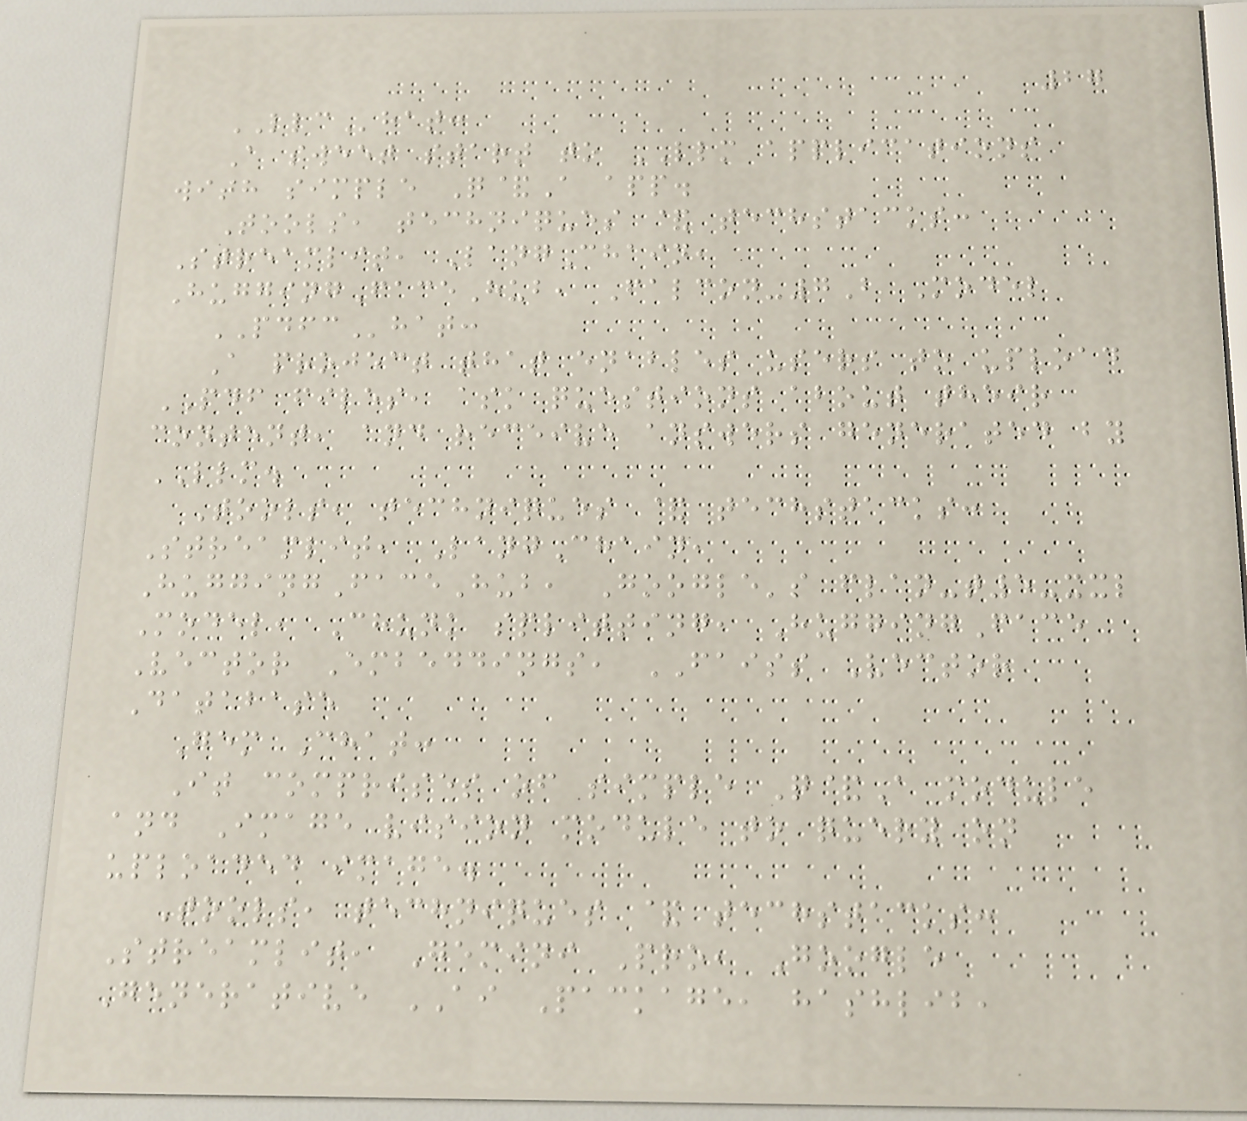27
LLChat:
A sweet start to LLM applications
with simple Q&A app.
Tools, techniques & techstacks:
Streamlit, LangChain,
HuggingFaceHub, Falcon-7B Model
PDFChat:
A project that enables users to upload
PDF files, ask questions about their
content, and receive answers generated by
LLM.
Tools, techniques & techstacks:
Streamlit, LangChain,
HuggingFaceHub, Google's flan-t5-xxl
Model, Chunk splitting, HuggingFace
Vector Embeddings, FAISS Vector
Database
Gem Chat:
It comprises of simple Q&A module
and Image vision module to query on
uploaded image.
Tools, techniques & techstacks:
Streamlit, Gemini Pro, Google
Generative AI Package, hashlib,
